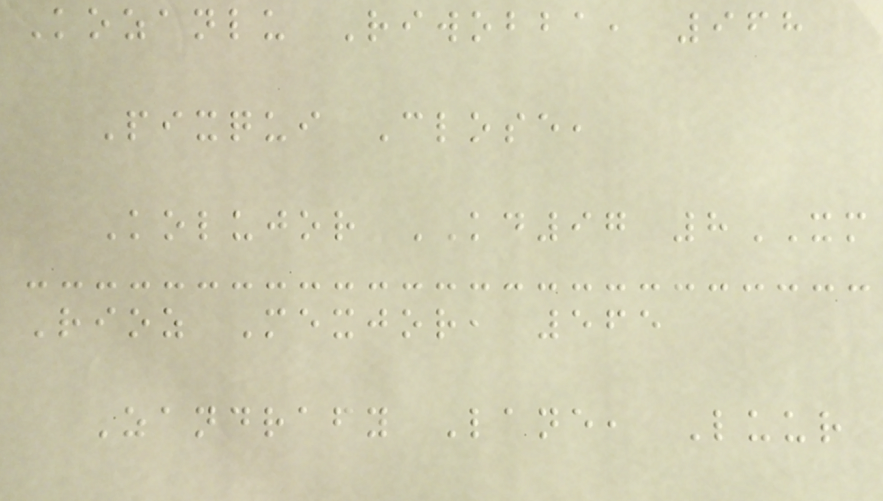Kozanlu Riwobba, 968
Pixqui Close,
Kolujor KD97 8XM
Rioz Mexjor, 565
Zandrafy Lane, Luur
